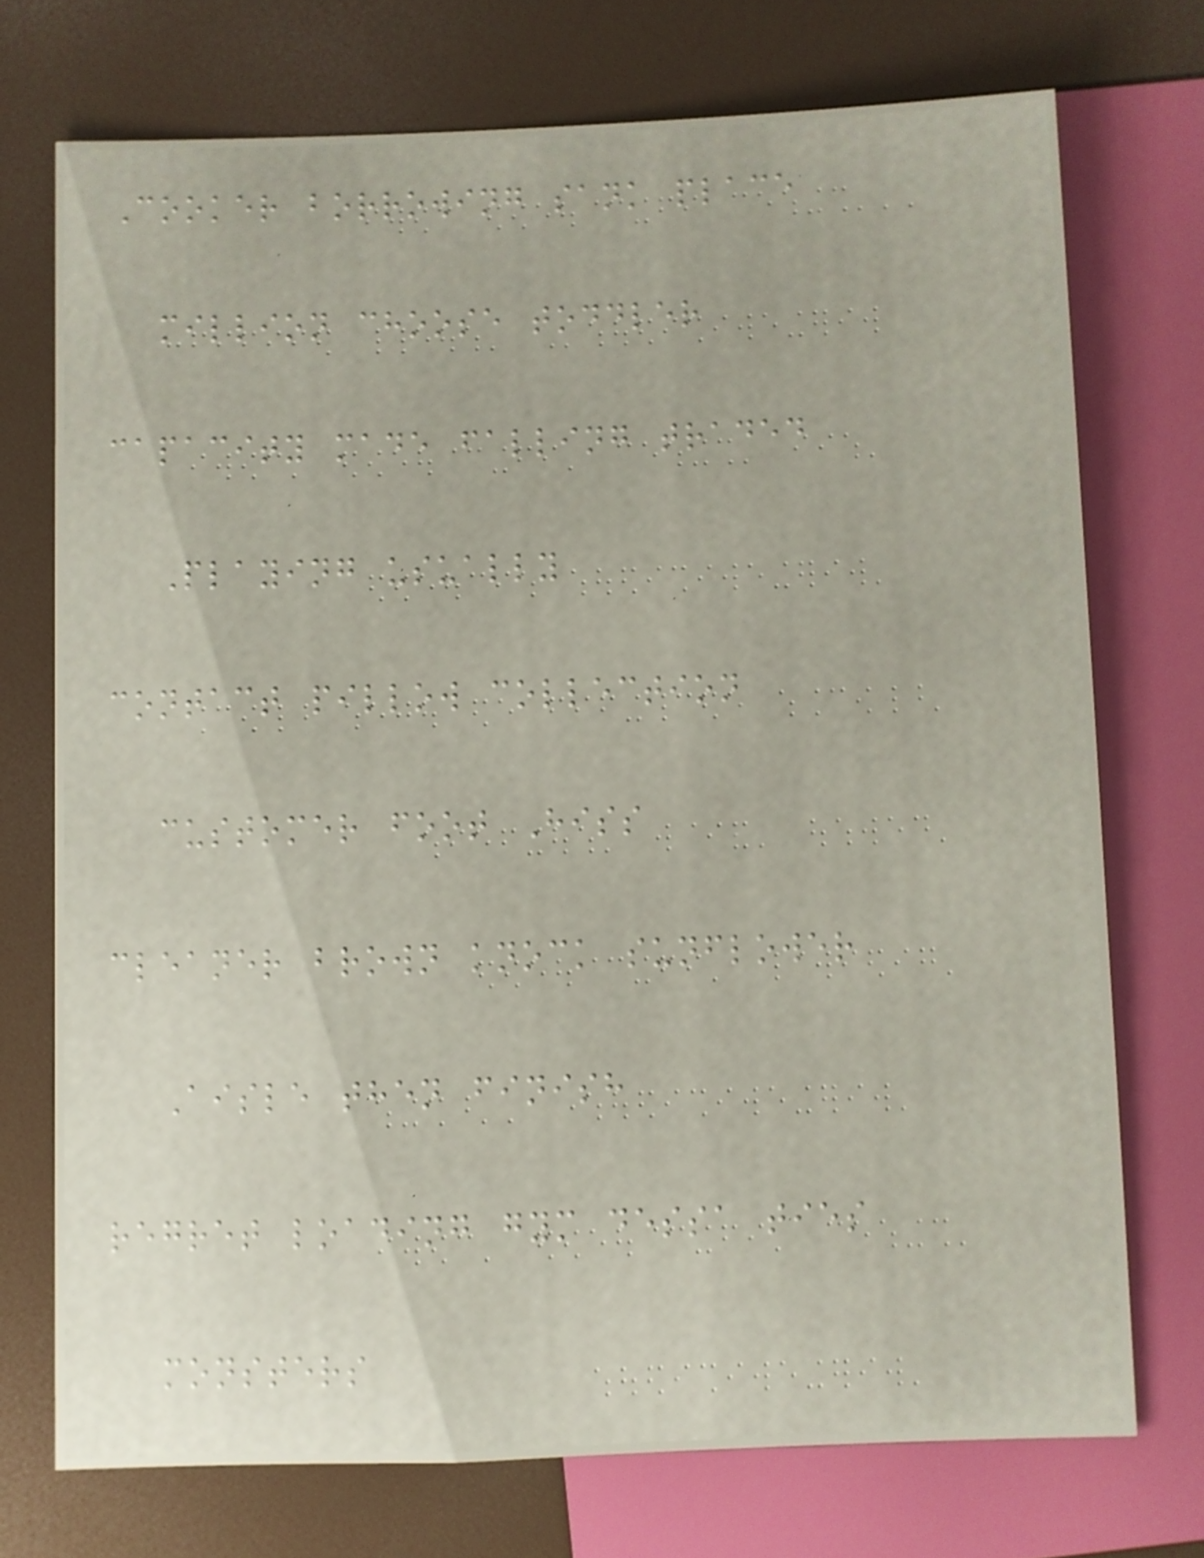Cooker borrowing sank place
million choose toddler
capacity made falling traded
Playing usually
contact pillow collection
customer foot Hiss
cleaner brown knock sunflower
Aisle then finish
regret loading gym dessa ties
monsters
